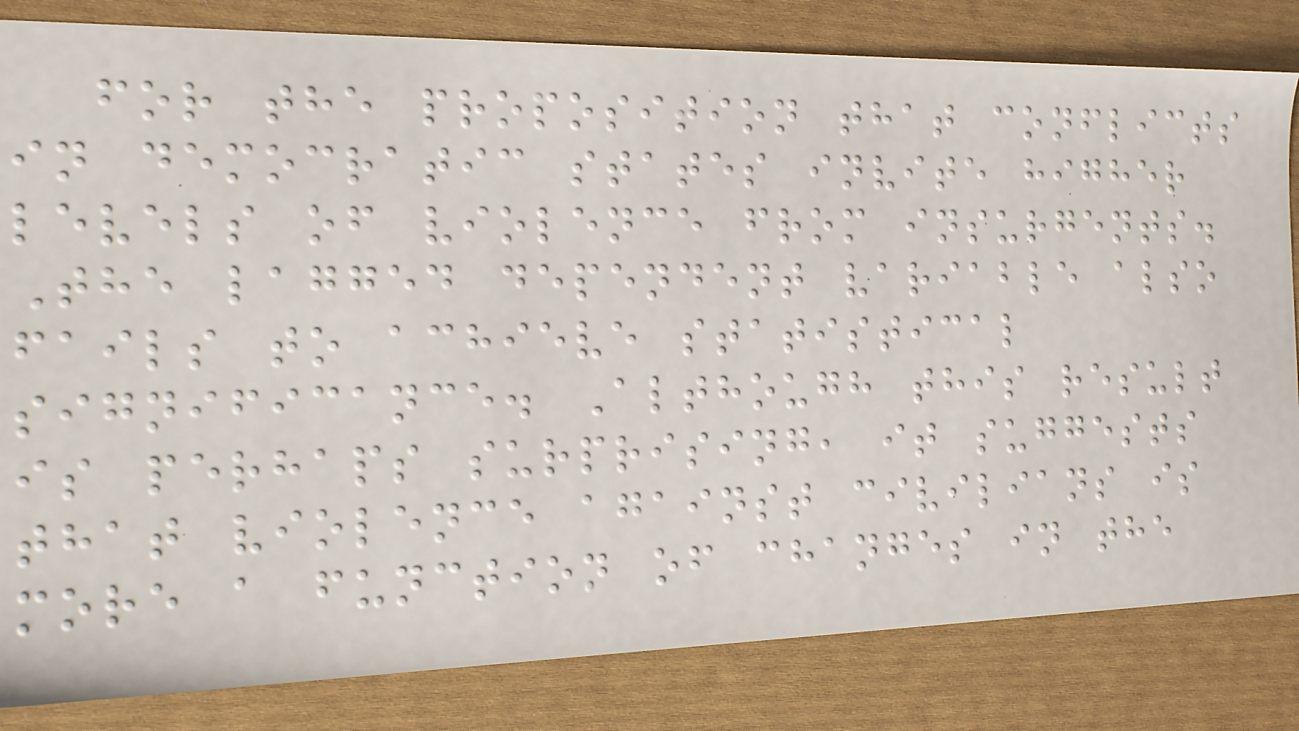for the proposition that conflicts
in democratic states invite higher
levels of violence from insurgents.
The lagged dependent variable also
fails to achieve statistical
significance. Although this result
is perhaps surprising, it suggests
that violence against civilians is
more a function of changes in the
